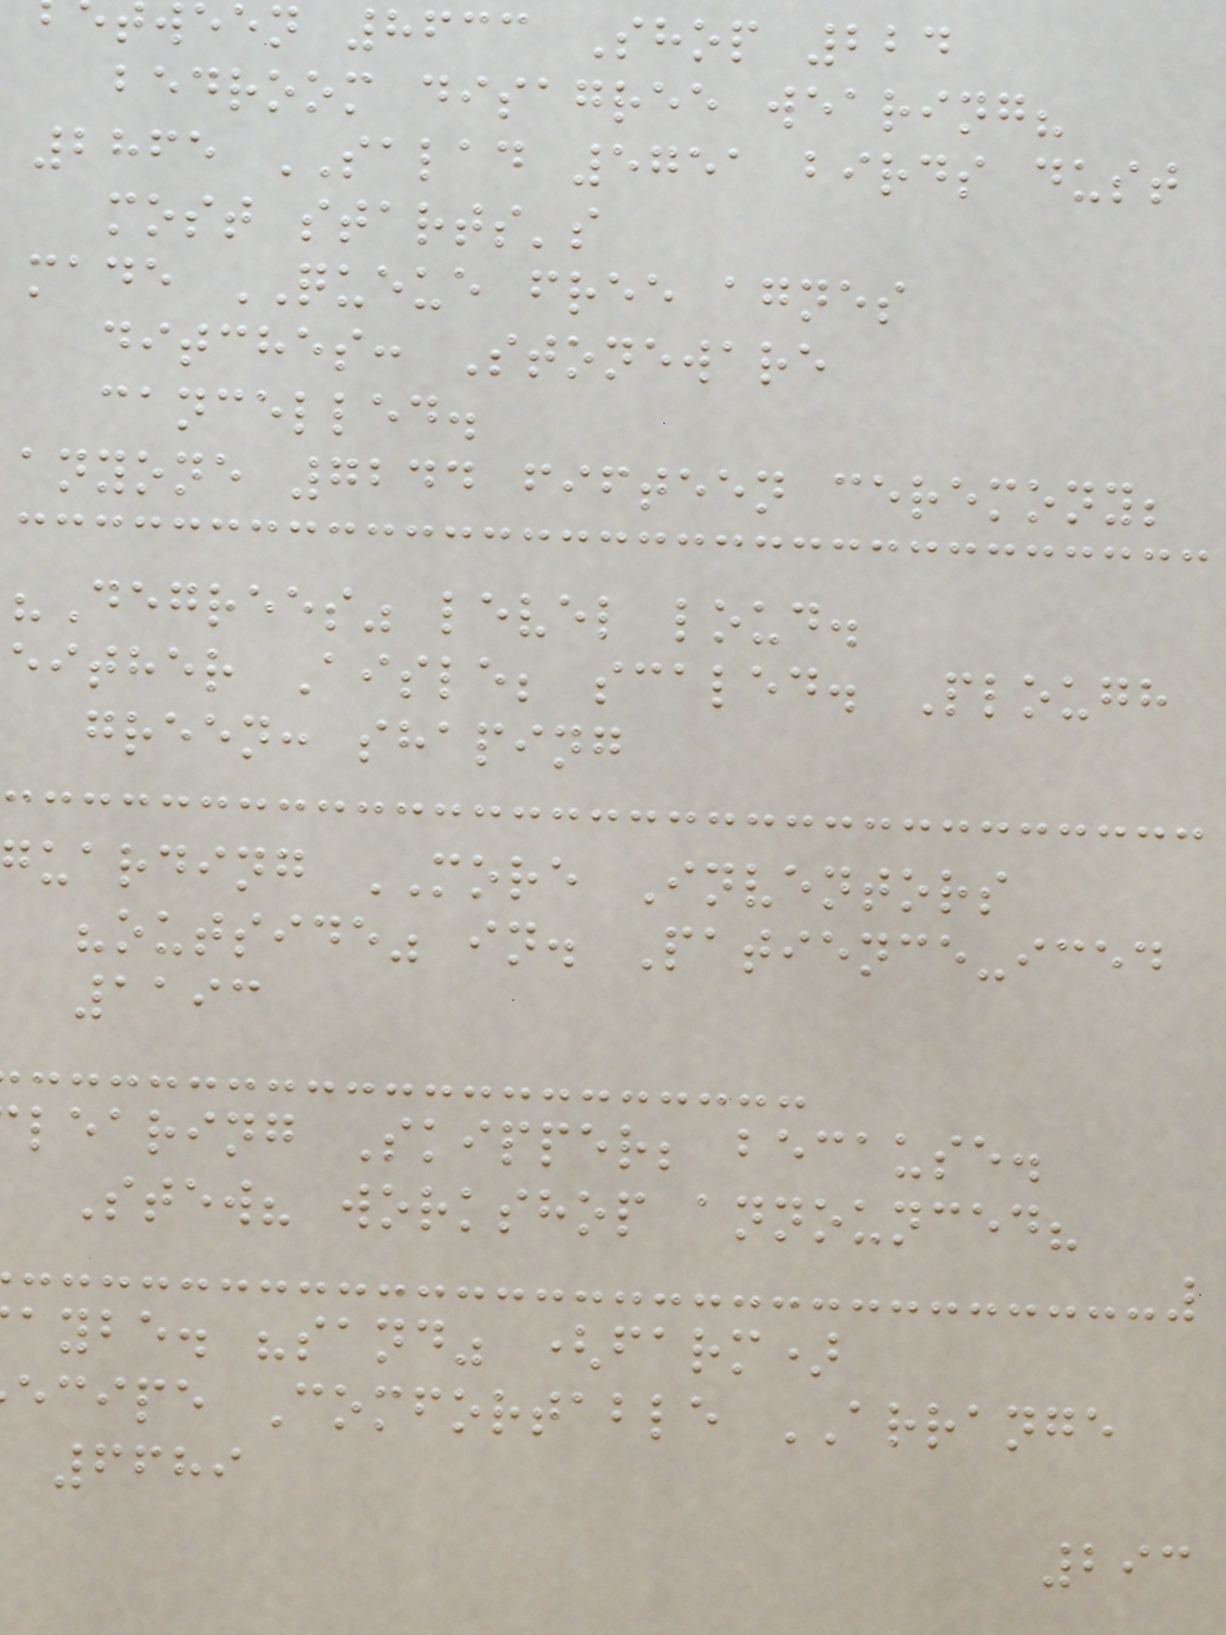ween 8633 Shop 224
bedroom disagree wearing?
2865 SALAD 5751 birds dust
most starts's
made QUEUE free agnes
ditches: Stoneware
cancelled.
anyone 7244 fifteen ceremony;
"Degrees" level loud.
either Aisle; scaled. Plough
green: shaping
guarding MORE Inventors
"outside" in. Patience-iced
1193
learing Skipper; because.
Stew? workshop announced?
aybe. "sand" (farm)
ecipe Comfortable ARRANGE
6689
293
